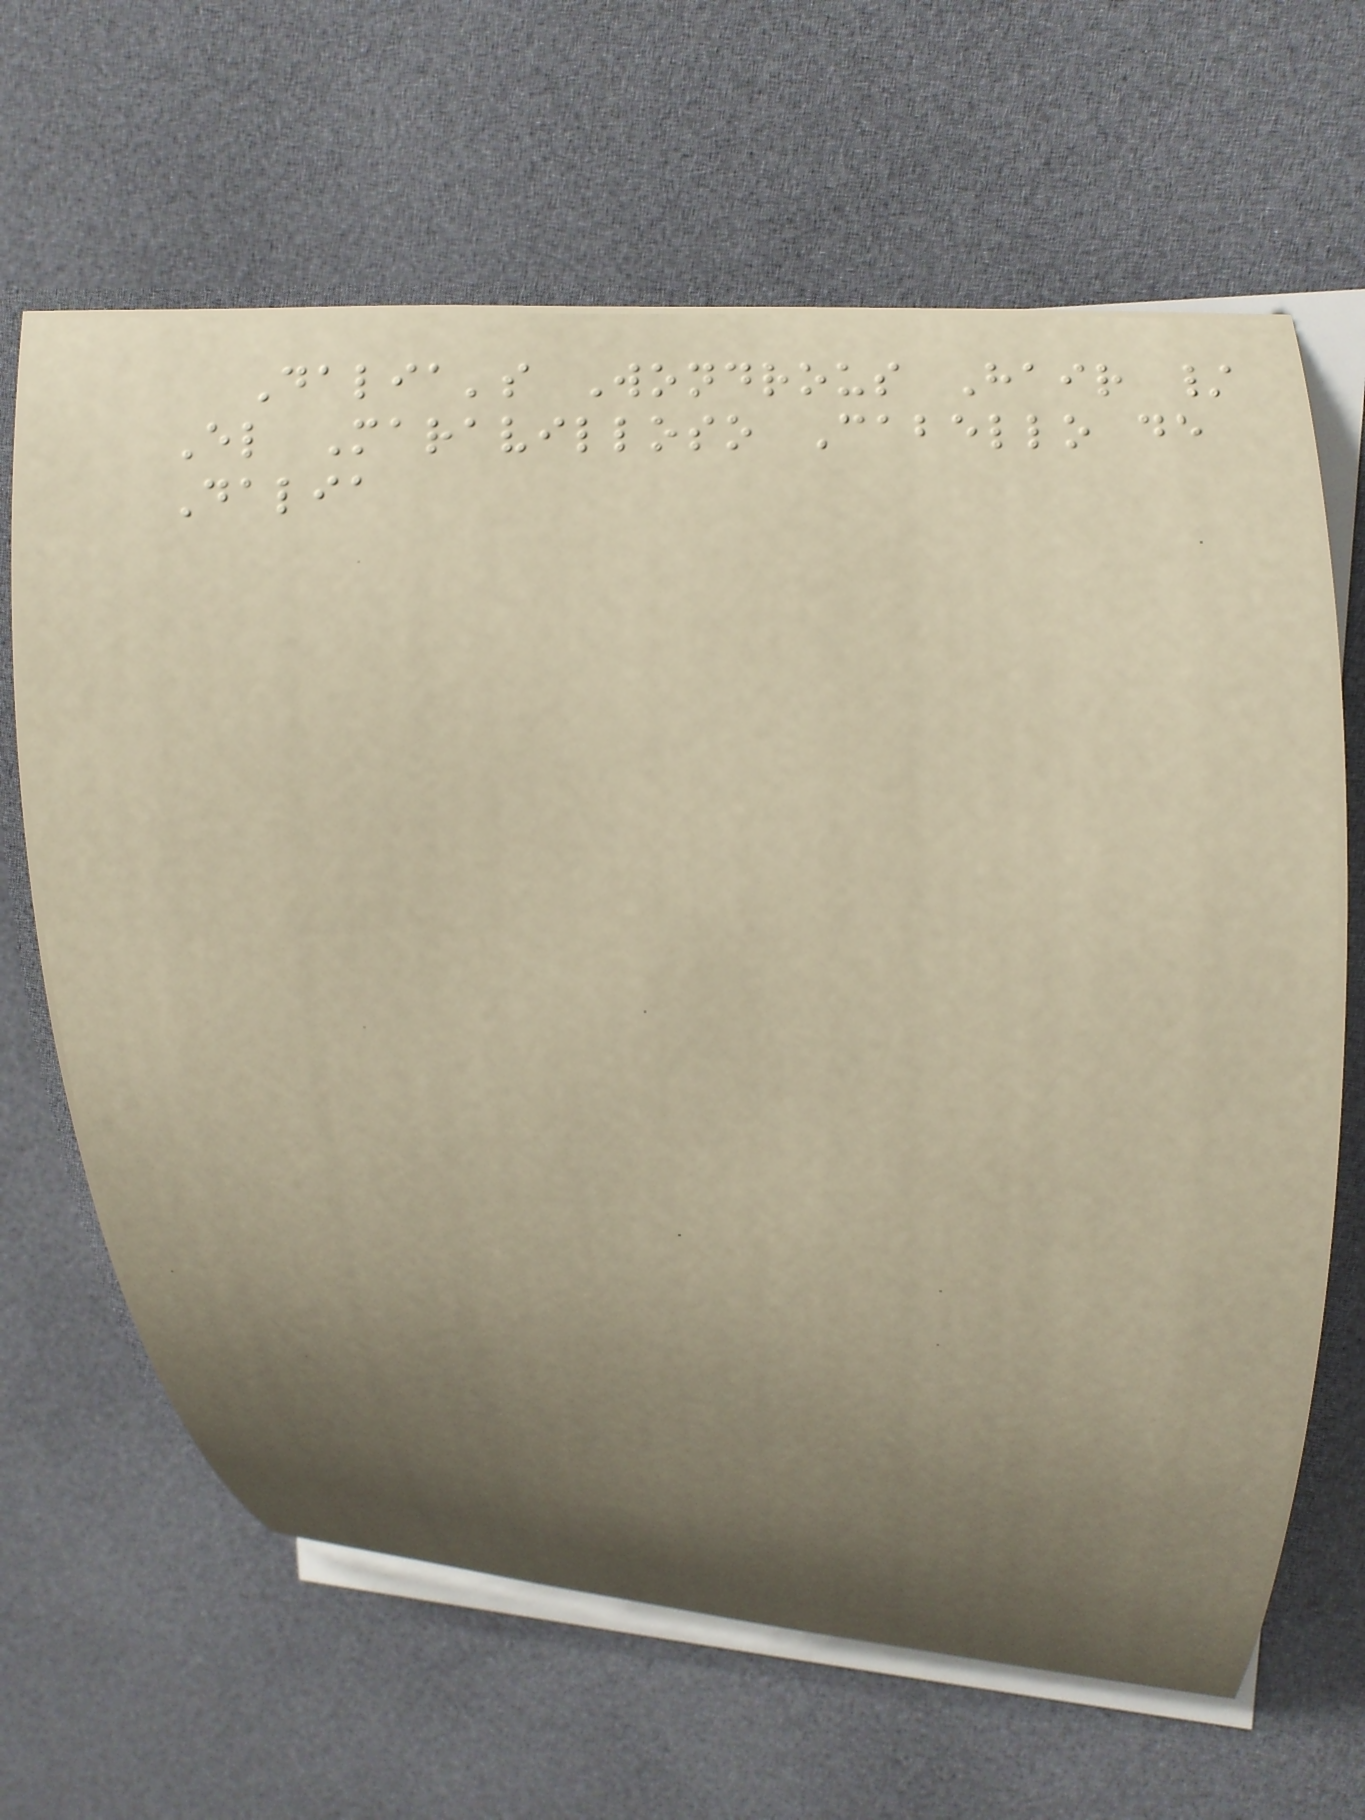Dalia's Wondrous Hair /
El Maravilloso Cabello de
Dalia
